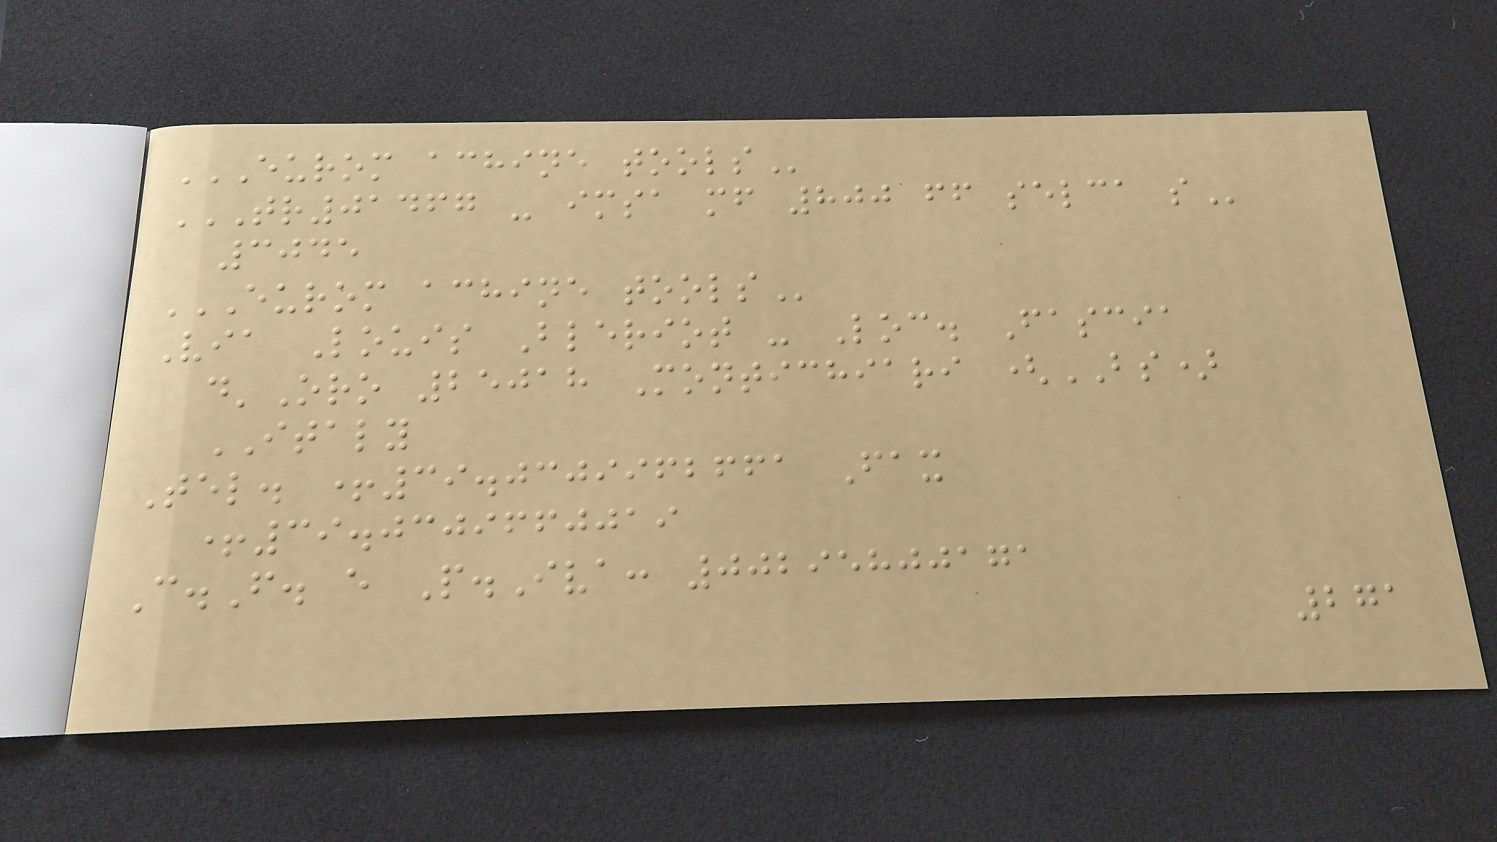EUROM ACHINE TOOLS
TR01467 - IMSA MF 800 FF SELCA S
3045
EUROM ACHINE TOOLS
Via Louis Bleriot - Loc. Fascia
d'Oro 25018 Montichiari (BS)
ITALY
Tel. +39.0309962661 Fax
+39.0309660019
C.F. e P.Iva: 00295800171
271
